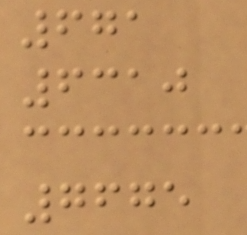671
6310
7675
